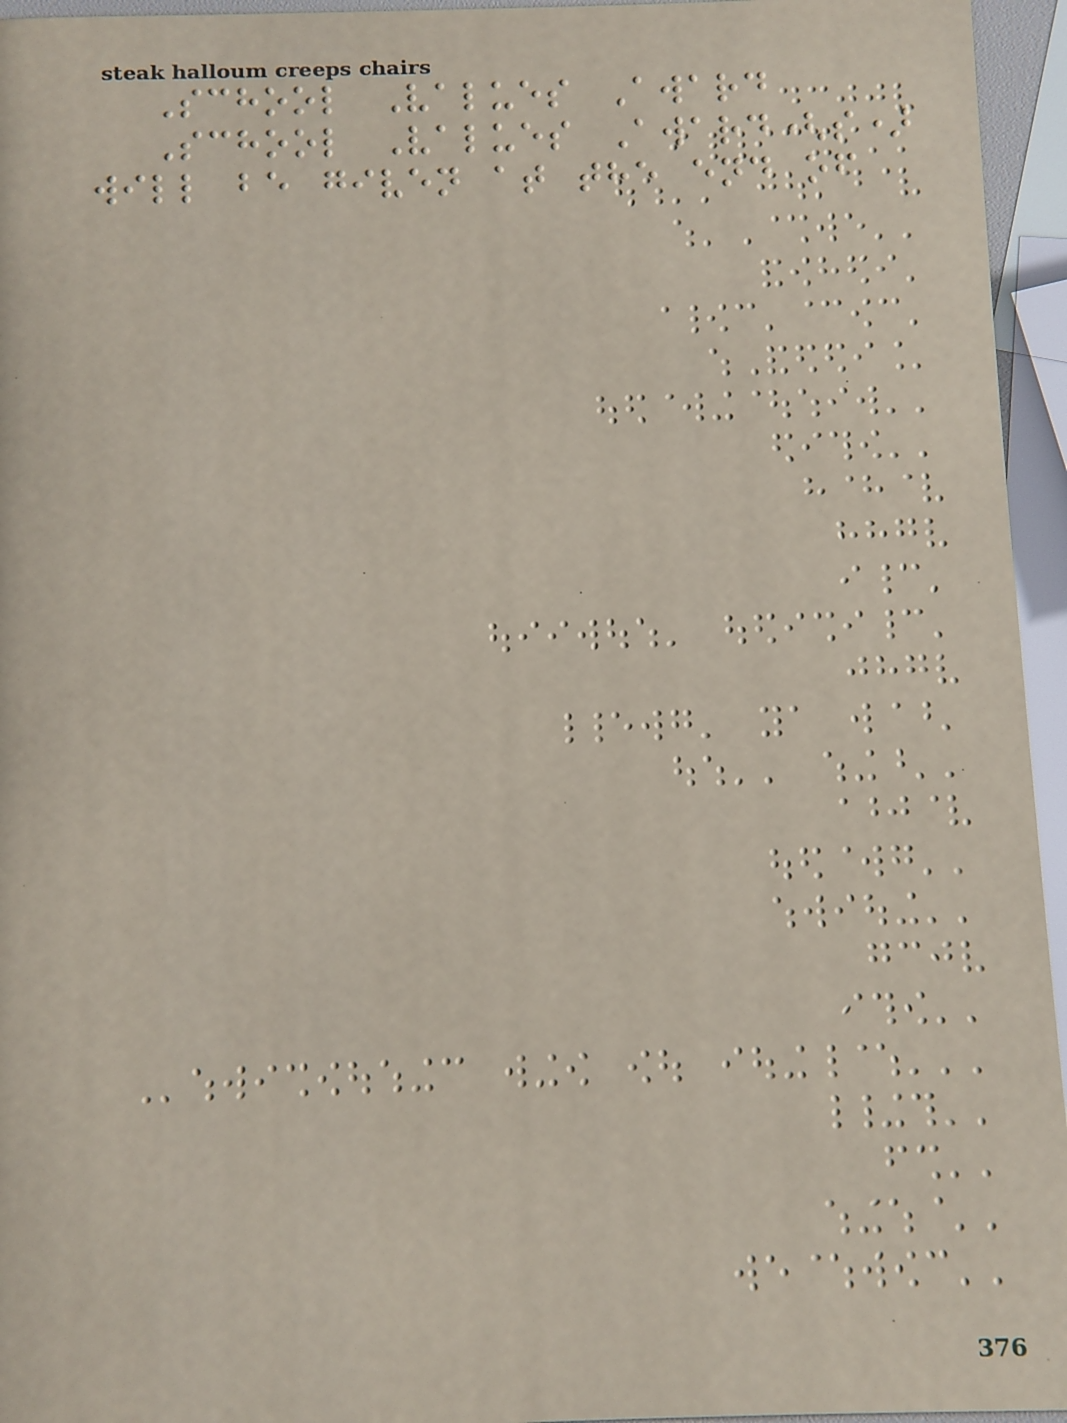School Values Award
School Values Award(s)
will be given at the end of
